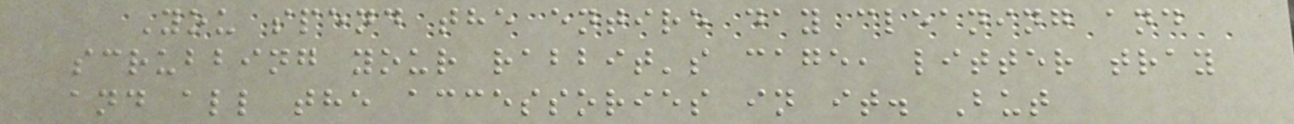You spend the entire day cleaning and
scrubbing your rabbit's cage, litter tray
and all the accessories in it. But
